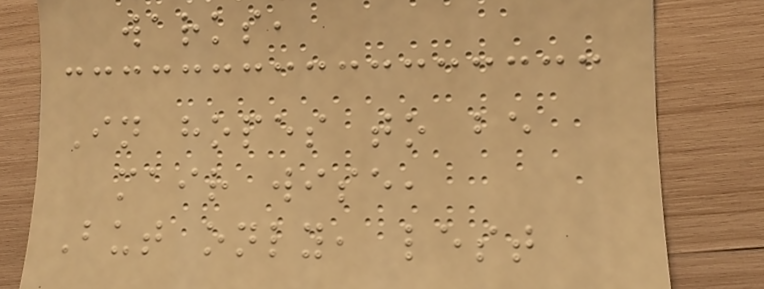warks,
In hopes to be
mair wise,
But only, lest
